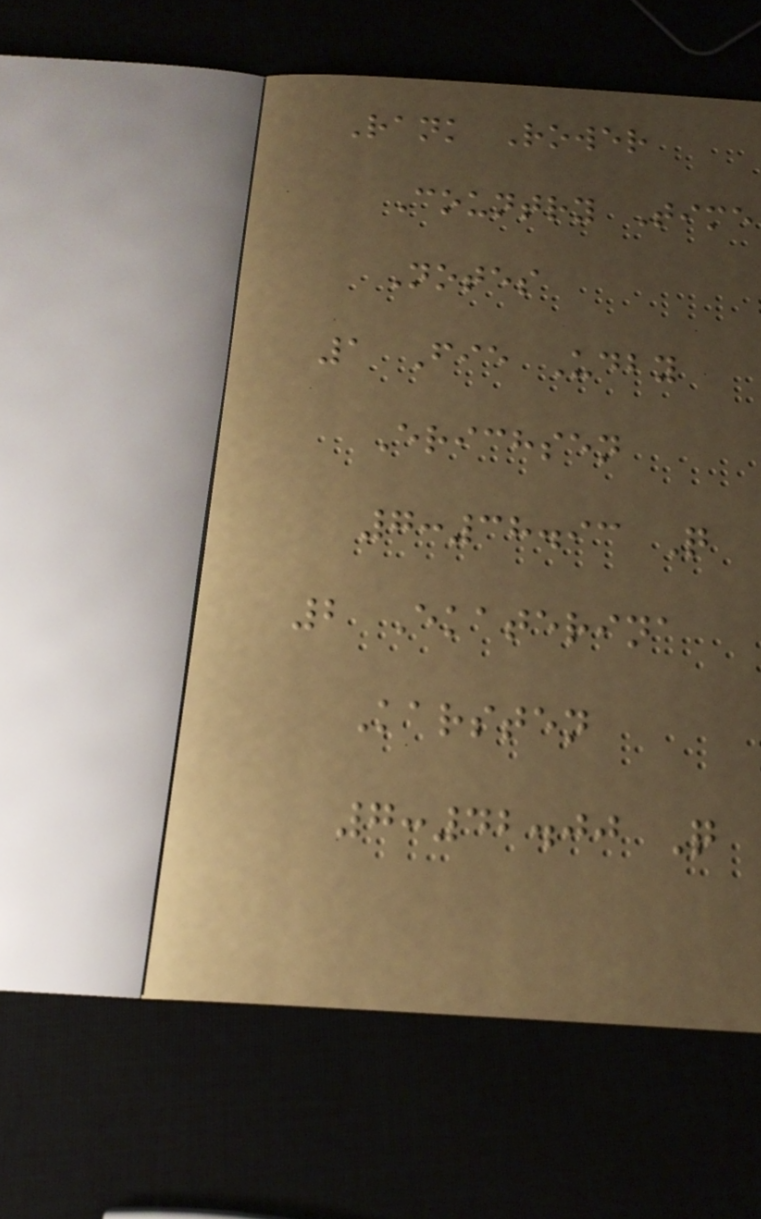Rank Rower
Country Time
Notes
1 Fie Udby
Erichsen
7:38.93 Q
2 Ekaterina
Karsten
7:42.00 Q
